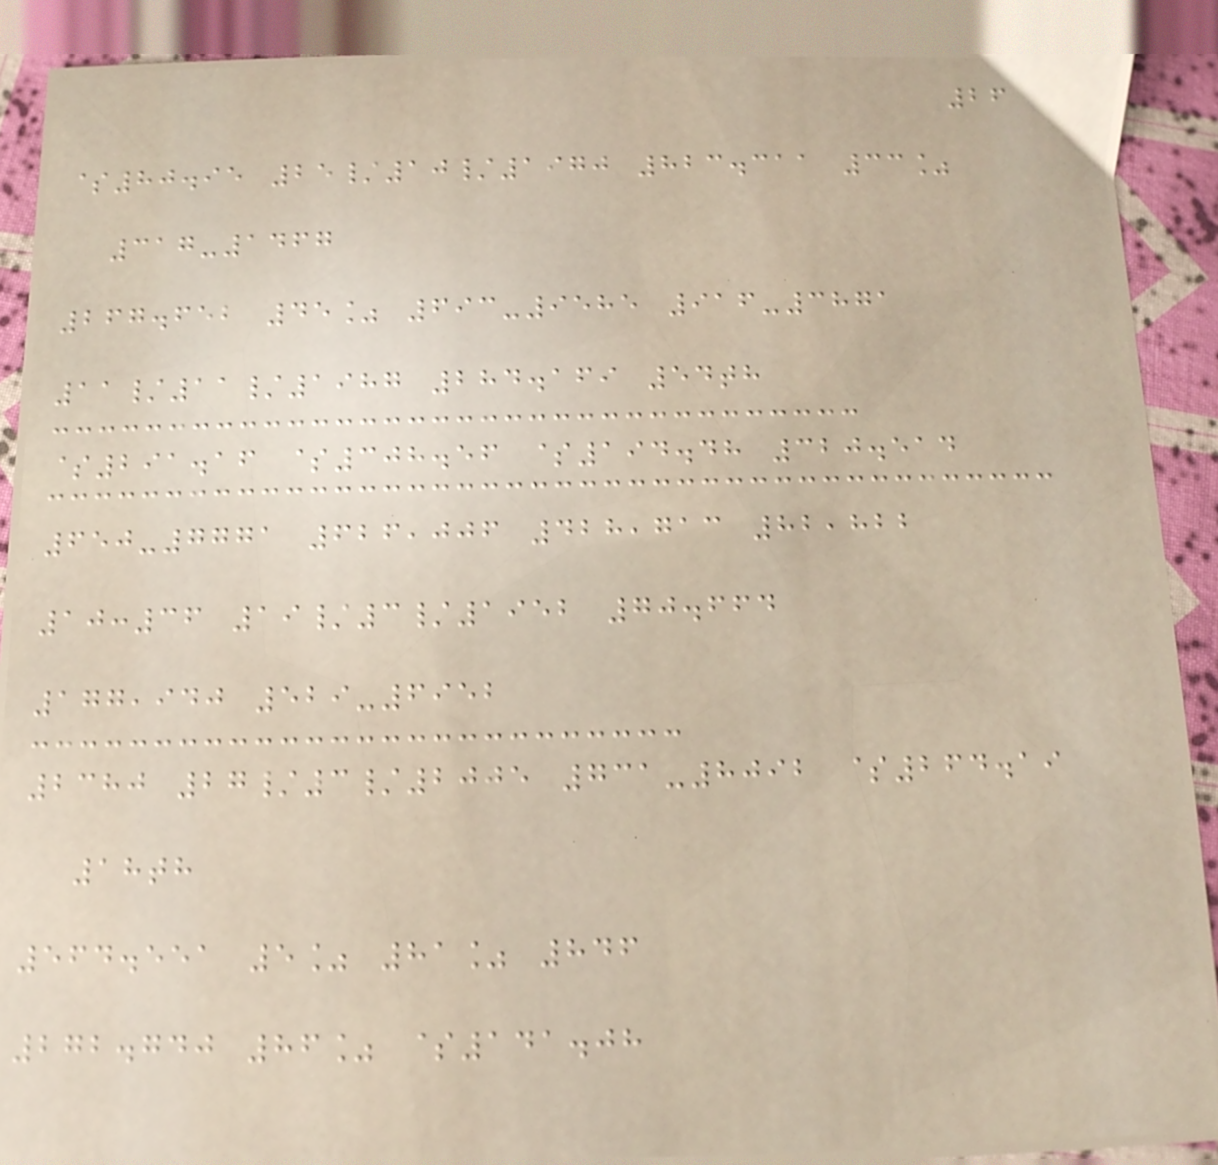26
$80.95 25/10/1970 823.311 33%
317-1467
267.652 45% 693-9585 916-3871
11/11/1987 284.169 54th
$291.16 $308.56 $194.48 320.514
650-7771 626,006 428,713 82,822
10:36 19/3/1952 70.664
177,940 529-6952
2380 27/3/2005 731-8092 $264.19
18th
564.551 5% 81% 846
272.740 86% $141.08
